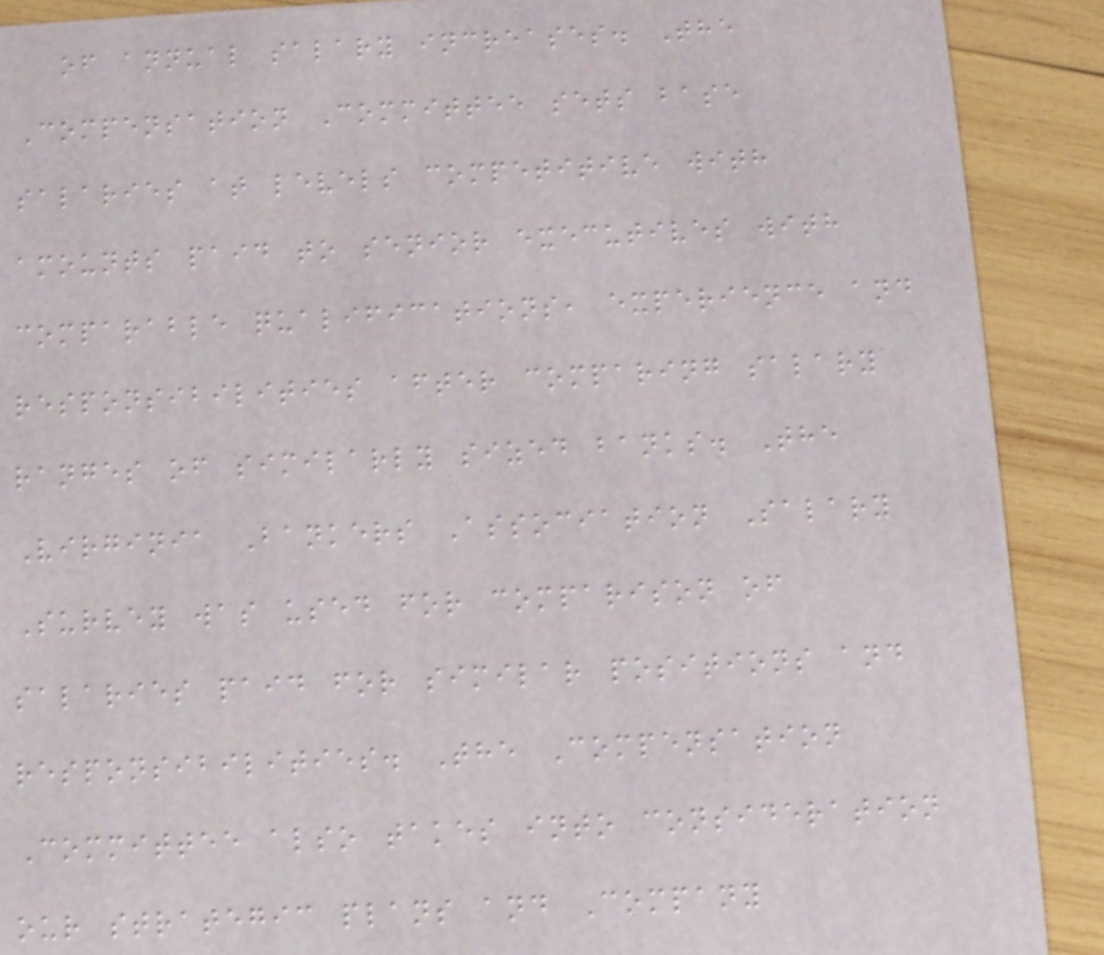of annual salary increases. The
Compensation Committee sets base
salaries at levels competitive with
amounts paid to senior executives with
comparable qualifications, experience and
responsibilities after comparing salary
ranges of similarly sized banks. The
Virginia Bankers Association Salary
Survey was used for comparison of
salaries paid for similar positions and
responsibilities. The Compensation
Committee also takes into consideration
our strategic plans and Company
